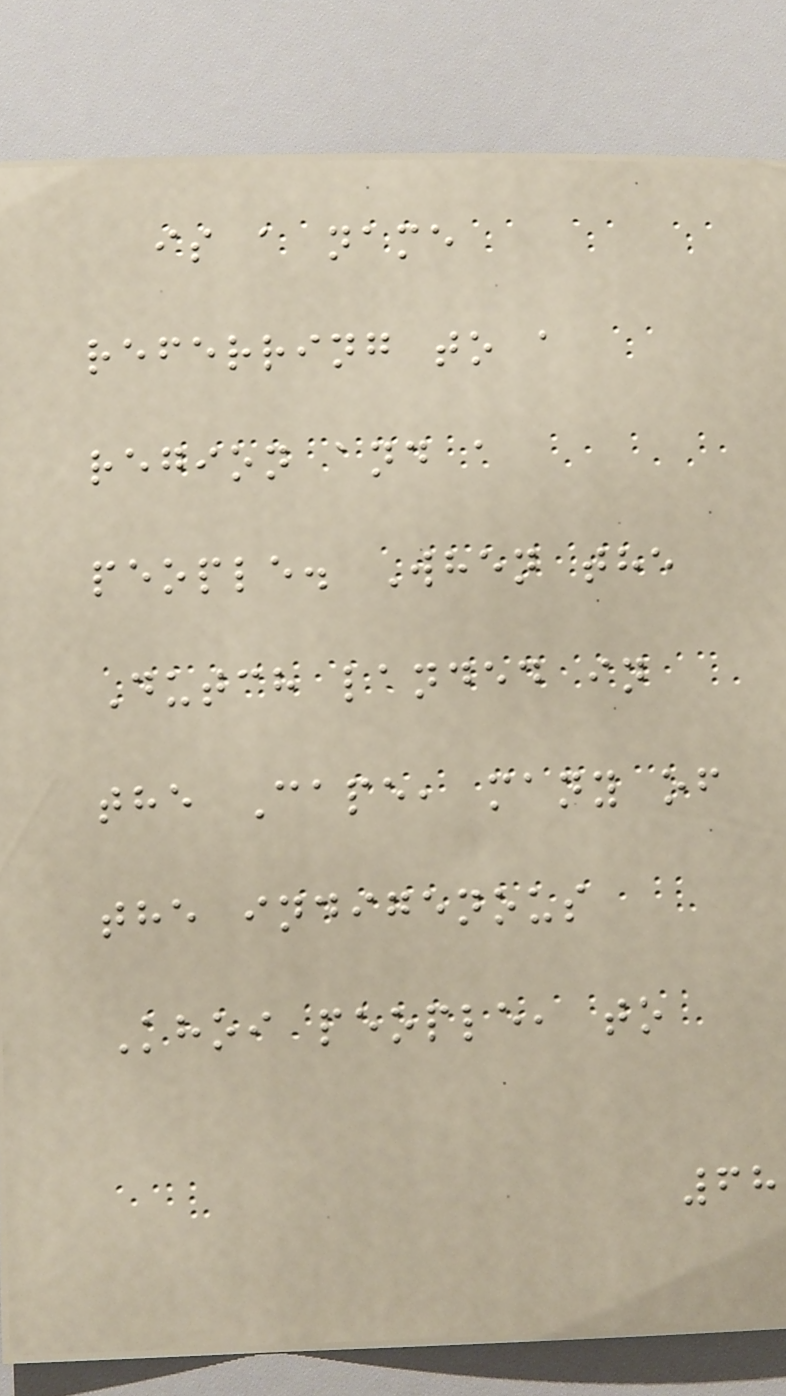is a name
referring to a
region and a
people. When the
Dutch landed in
the Cape, many of
the indigenous
Khoi people, to
68
